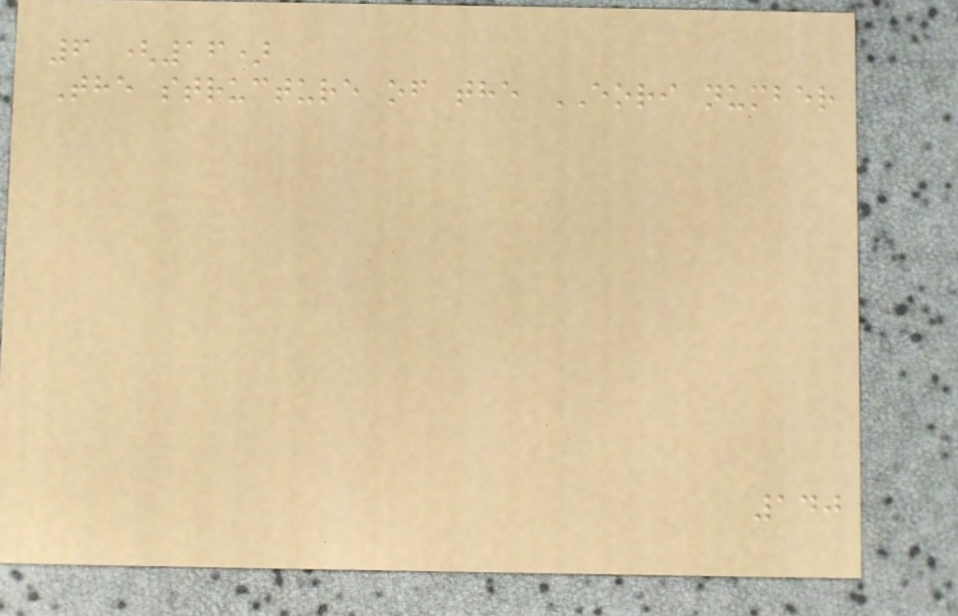6 (16)
The structure of the EORI number
140
